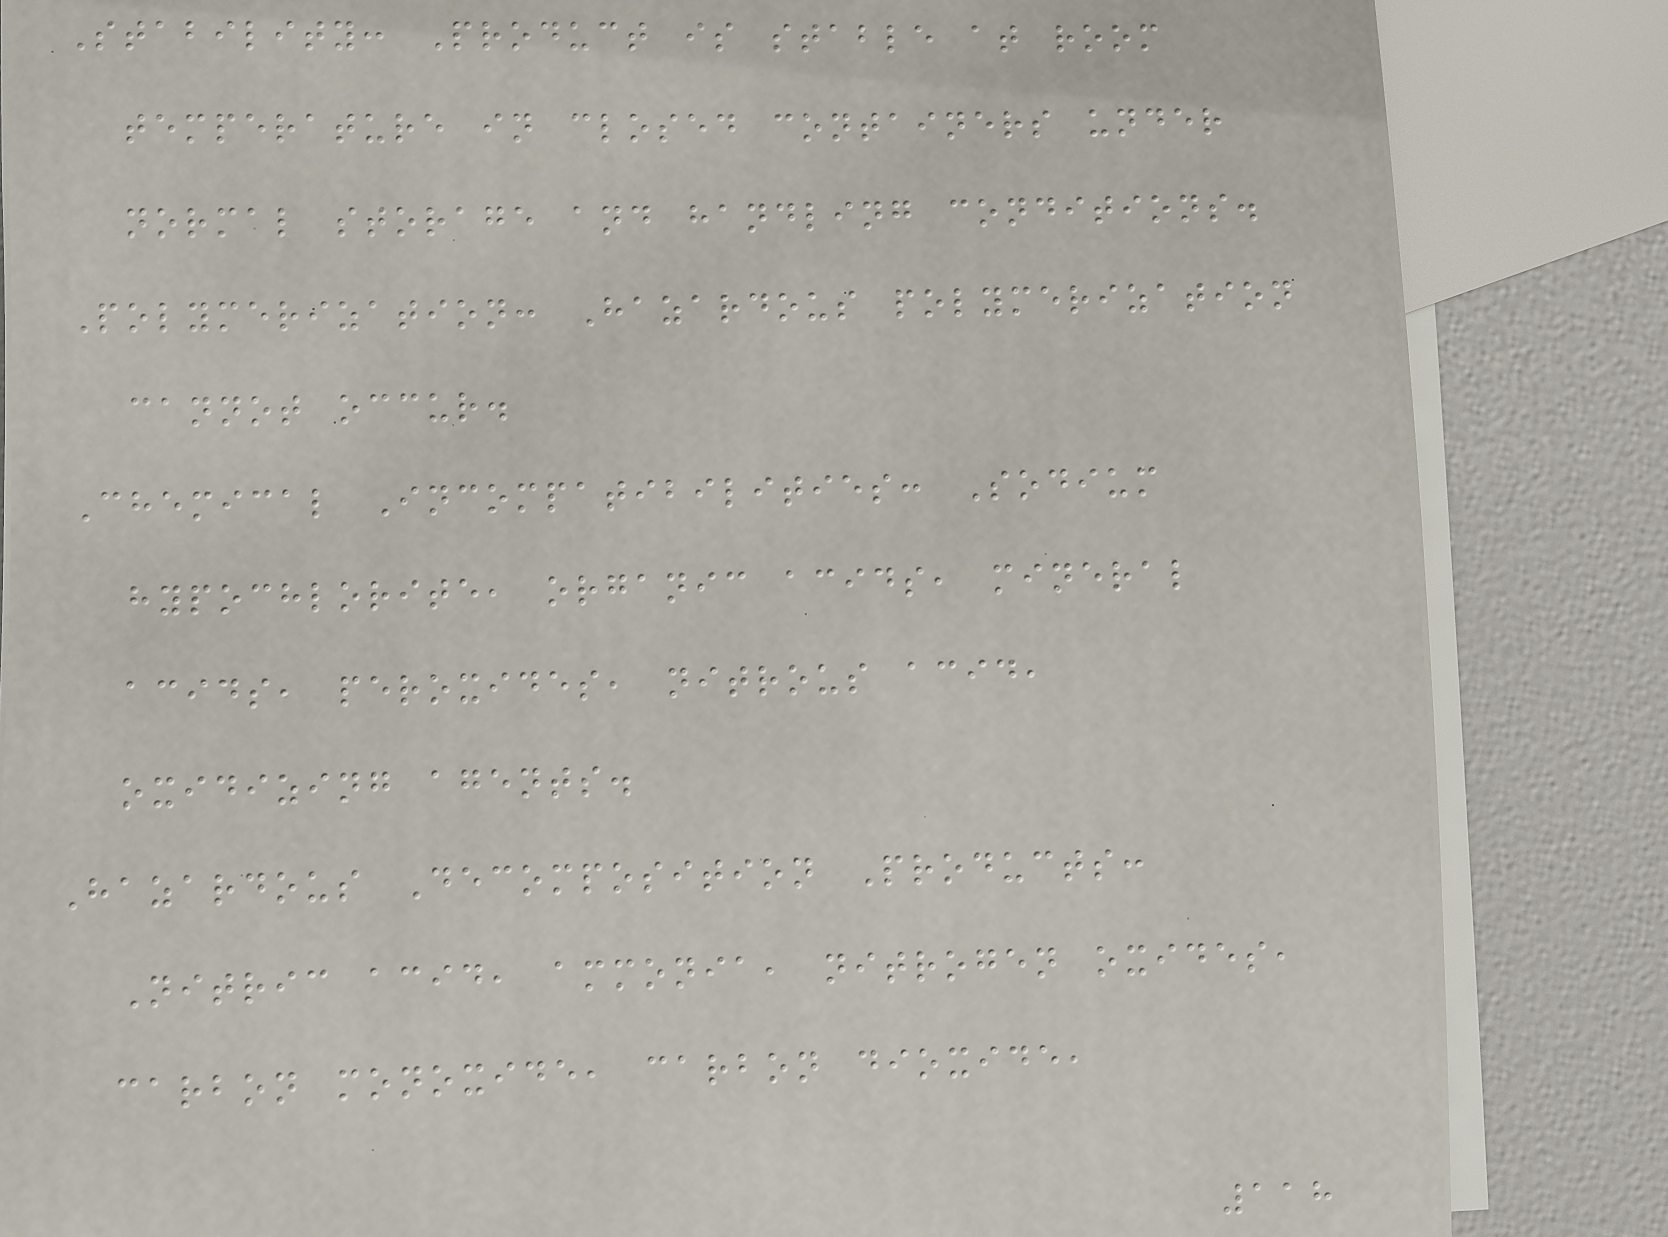Stability: Product is stable at room
temperature in closed containers under
normal storage and handling conditions.
Polymerization: Hazardous polymerization
cannot occur.
Chemical Incompatibilities: Sodium
hypochlorite, organic acids, mineral
acids, peroxides, nitrous acid,
oxidizing agents.
Hazardous Decomposition Products:
Nitric acid, ammonia, nitrogen oxides,
carbon monoxide, carbon dioxide,
118
